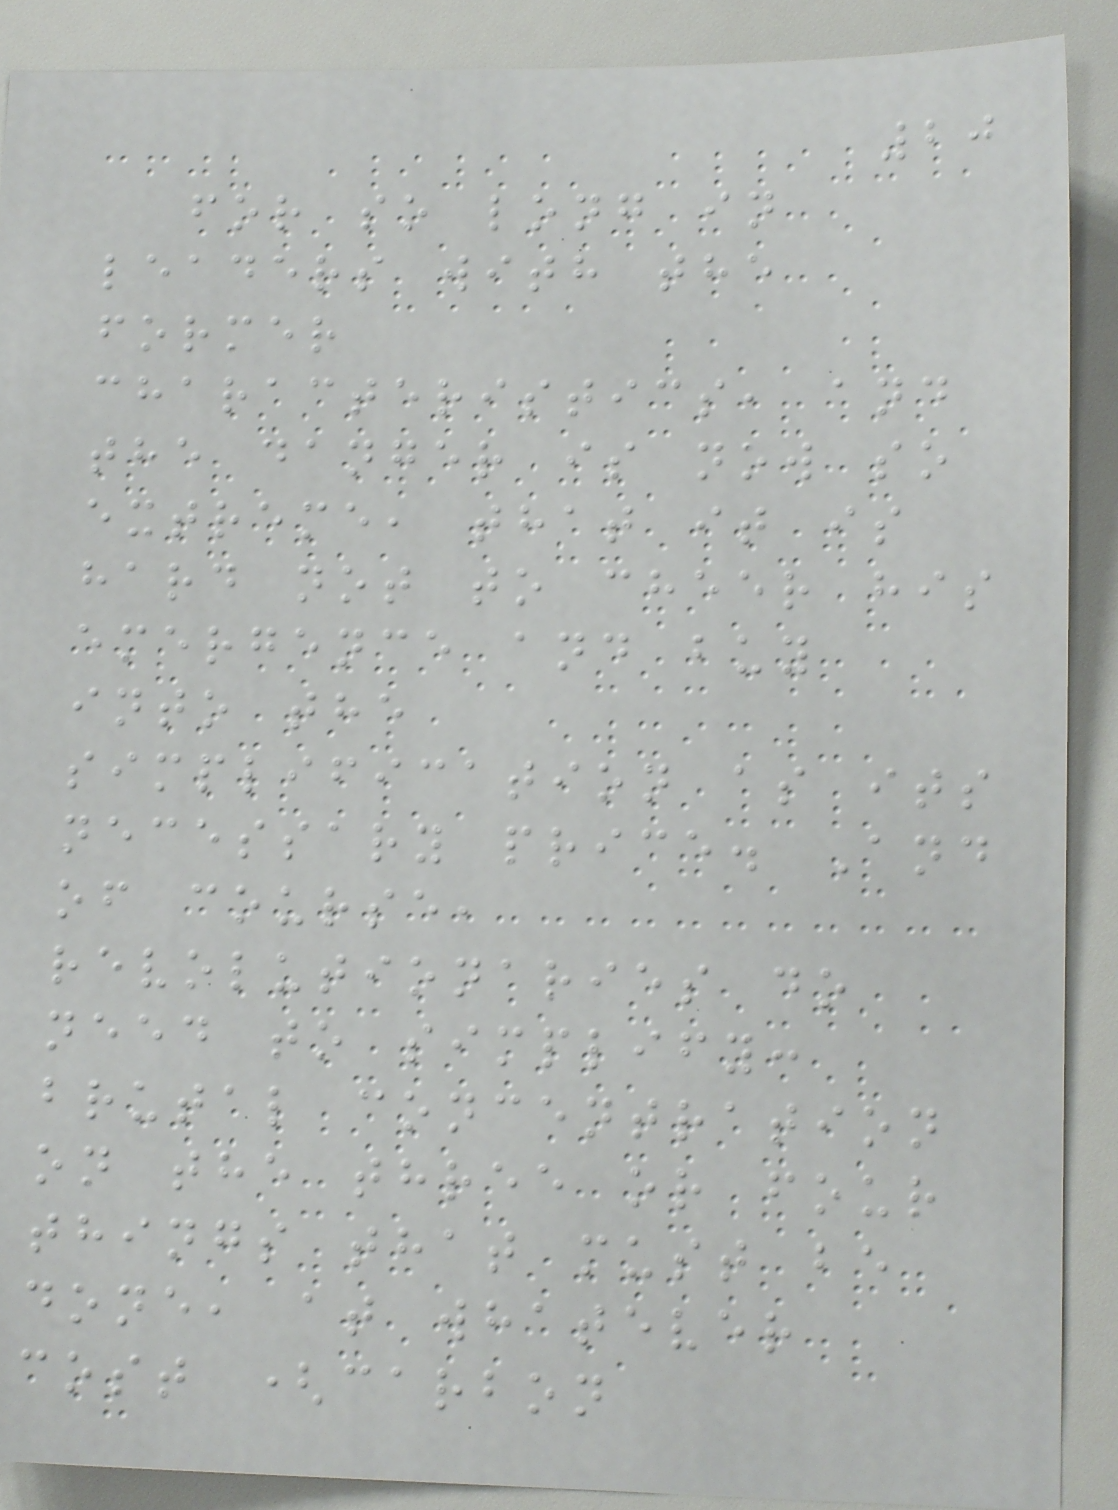20
for so long in
leaders with the
former
characteristics, and
the danger is now so
extreme, that it is
hard not to cheer his
emergence and buy
into the
simplification as its
necessary price. And
of course,
revolutionaries do
need to simplify:
brutal concentration
on the three or four
things that must be
done, at whatever
cost (carbon
